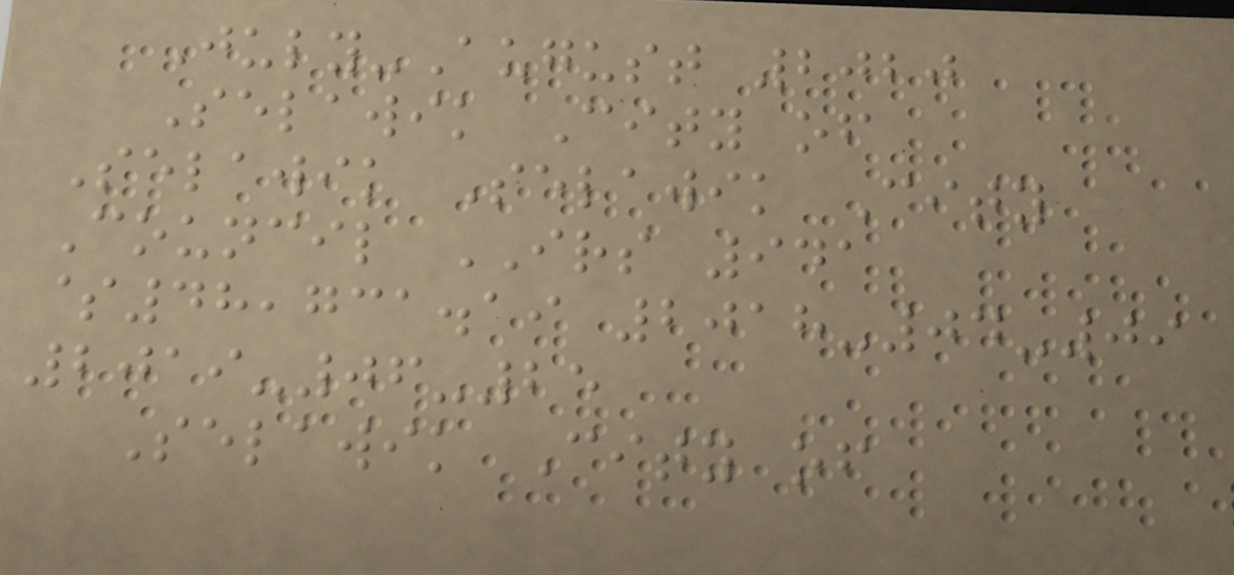July-August 2020
Selawik City of
Selawik Selawik City
Council IRS 941
$48,731.19 2018-04-09
2019-06-25
Selawik City of
